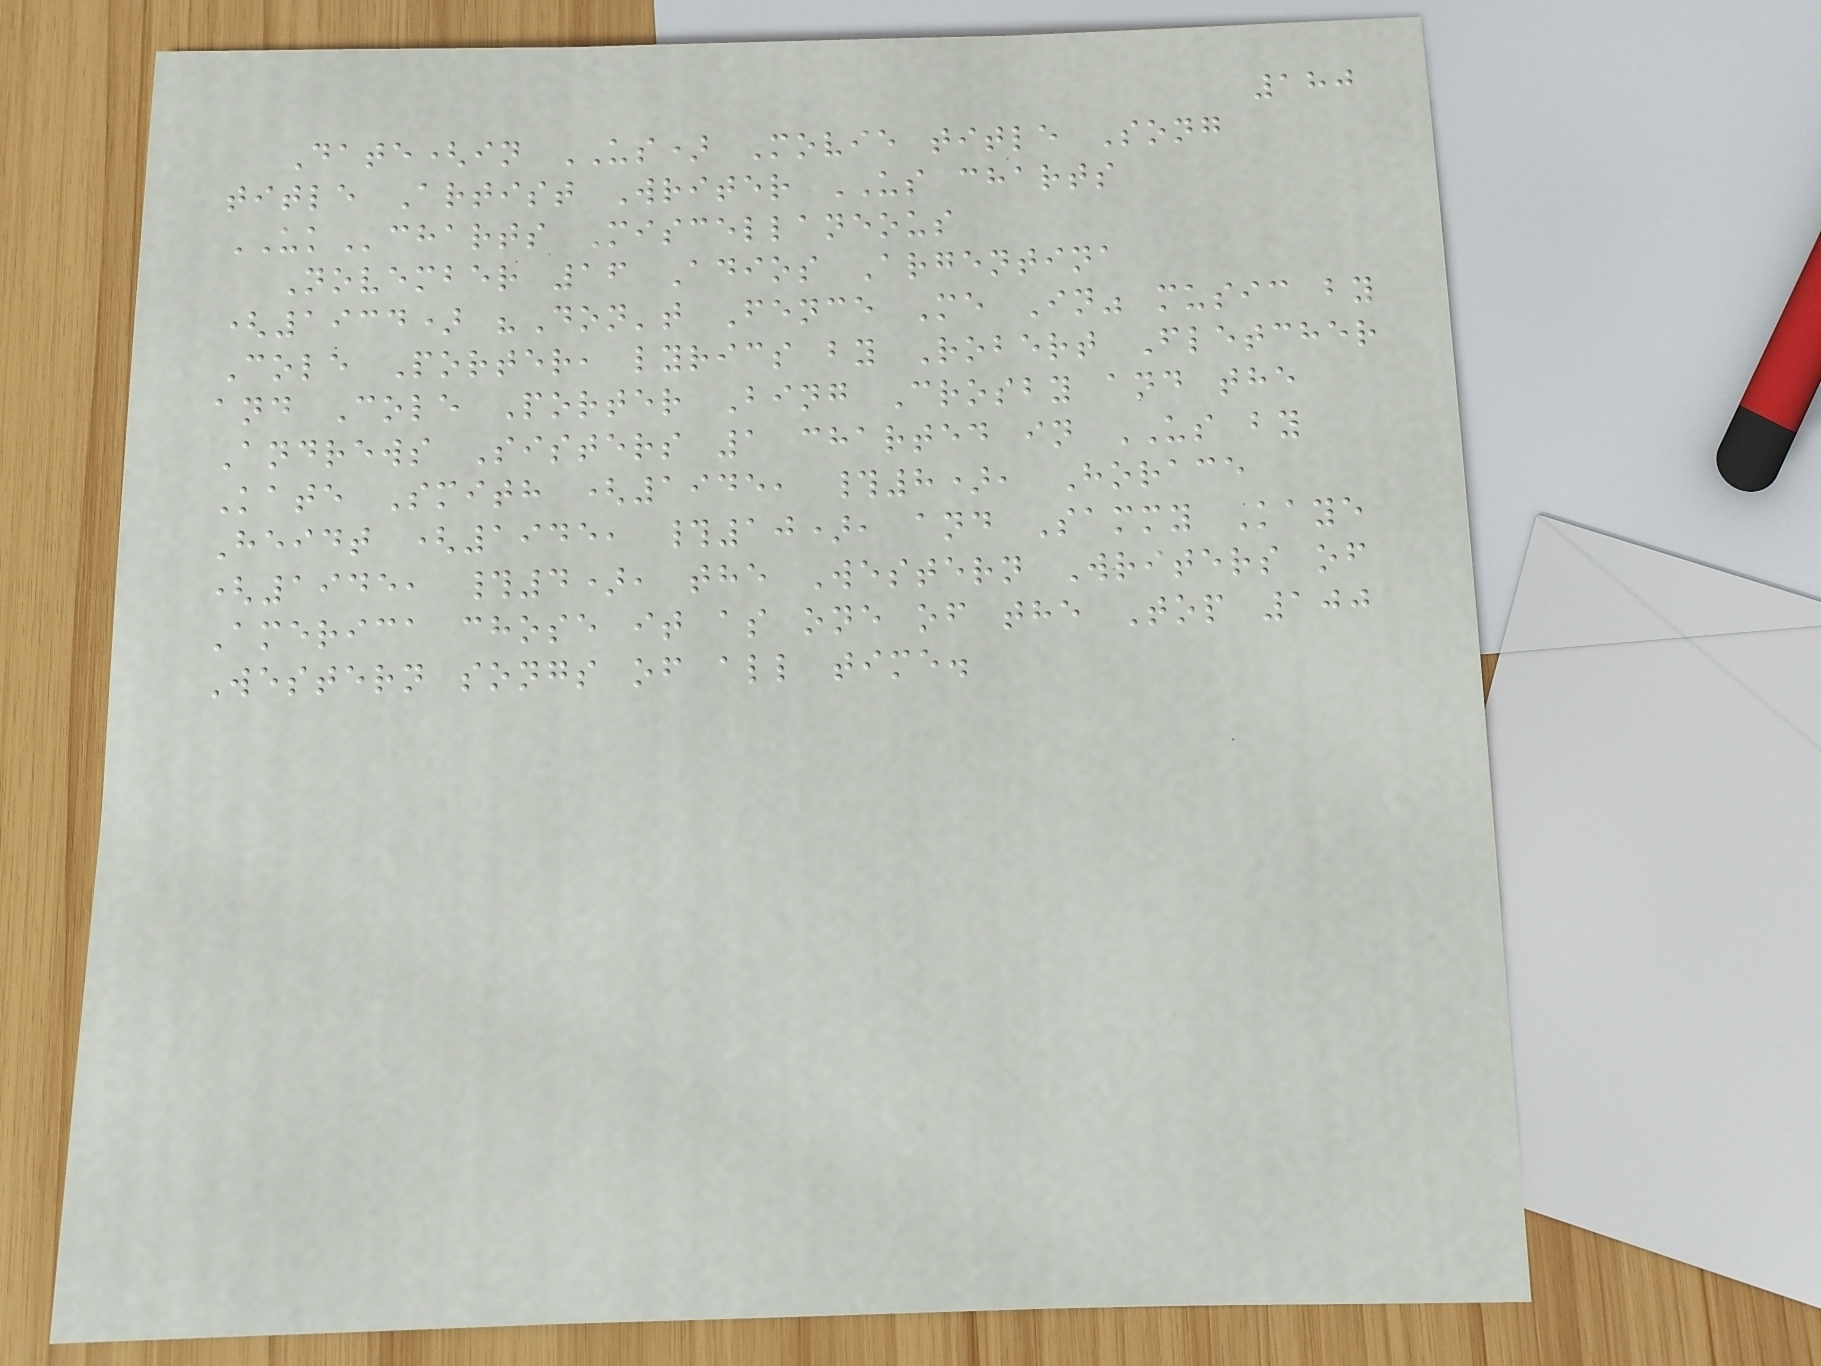180
Date(in US) Movie title Song
title Artist Writer US charts
UKcharts Miscellaneous
November 16 Adios Argentina
(1934) "Don't Fence Me In" music by
Cole Porter, lyrics by Robert Fletcher
and Cole Porter Bing Crosby and the
Andrews Sisters 1 charted in US by
Kate Smith (1945, #8), Horace
Heidt (1945, #10), and Sammy Kaye
(1945, #4), the Western Writers of
America chose it as one of the Top 100
Western songs of all time.
